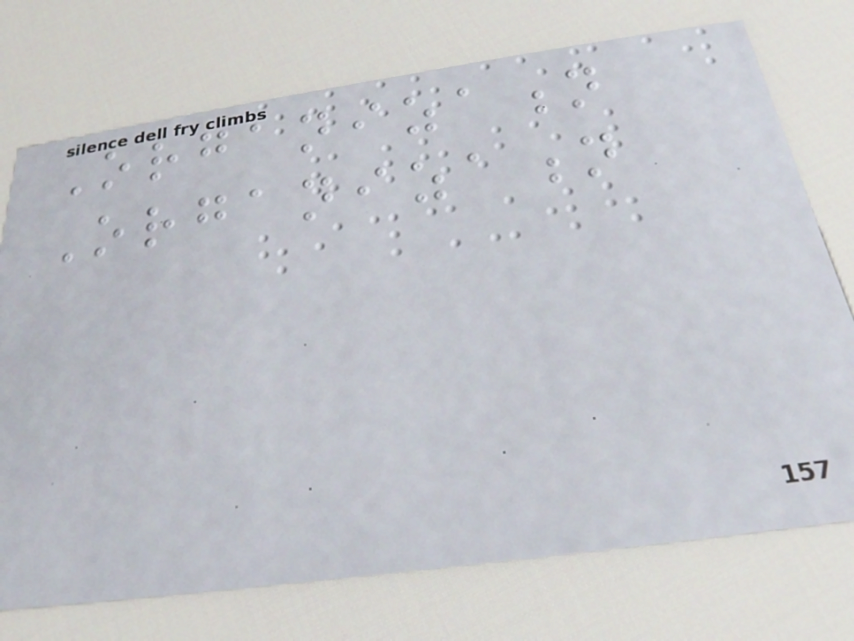Organization
Organization
